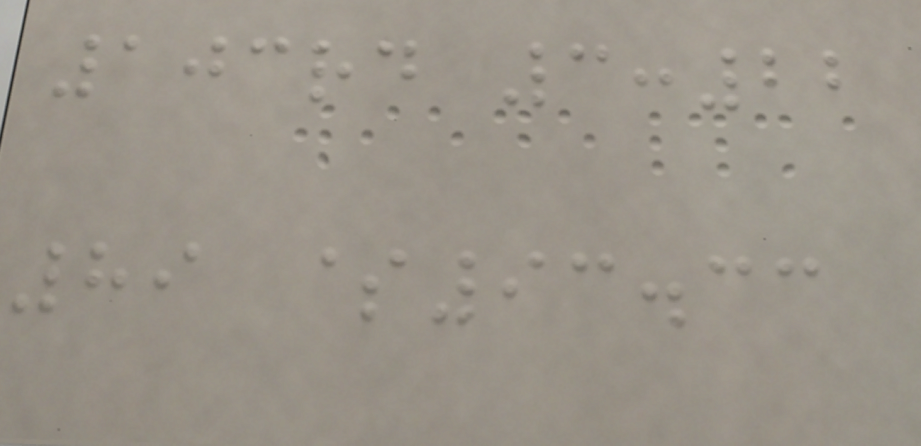103rd 3:22
89 $93.33
